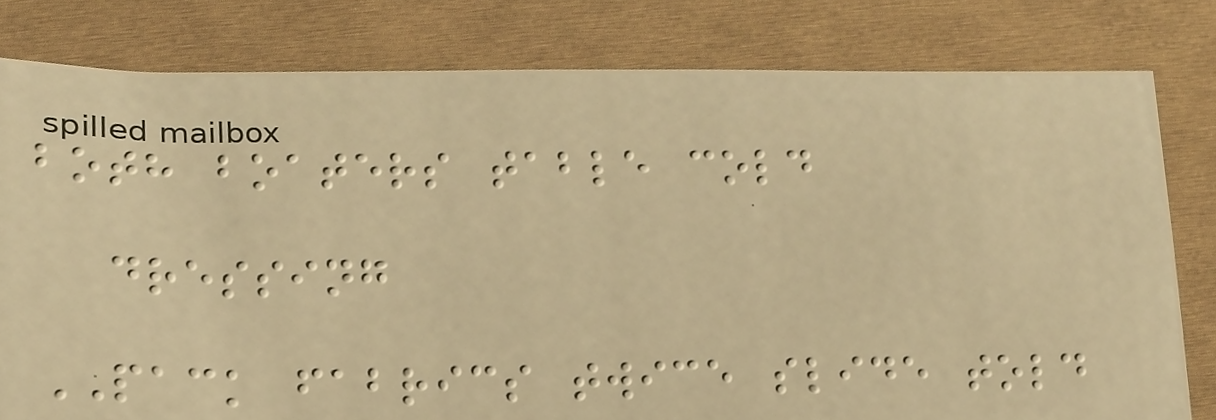both boaters table cold
dressing
PACK fabrics twice slide told
